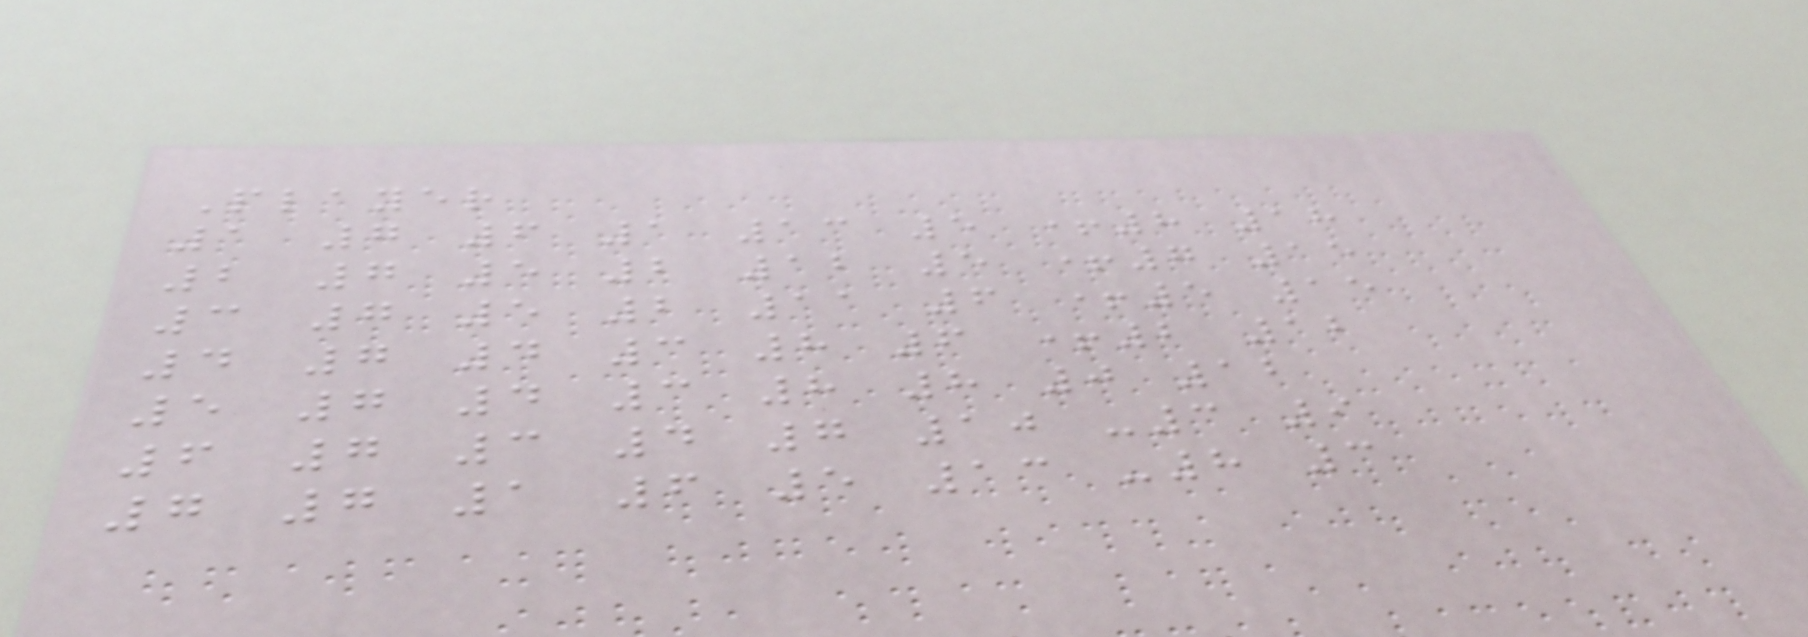Player
1 7 6 1 13 5 +8 18
2 7 5 2 12 5 +7 15
3 7 5 2 11 6 +5 15
4 7 4 3 8 6 +2 12
5 7 4 3 8 8 0 12
6 7 3 4 7 10 -3 9
7 7 1 6 5 13 -8 3
